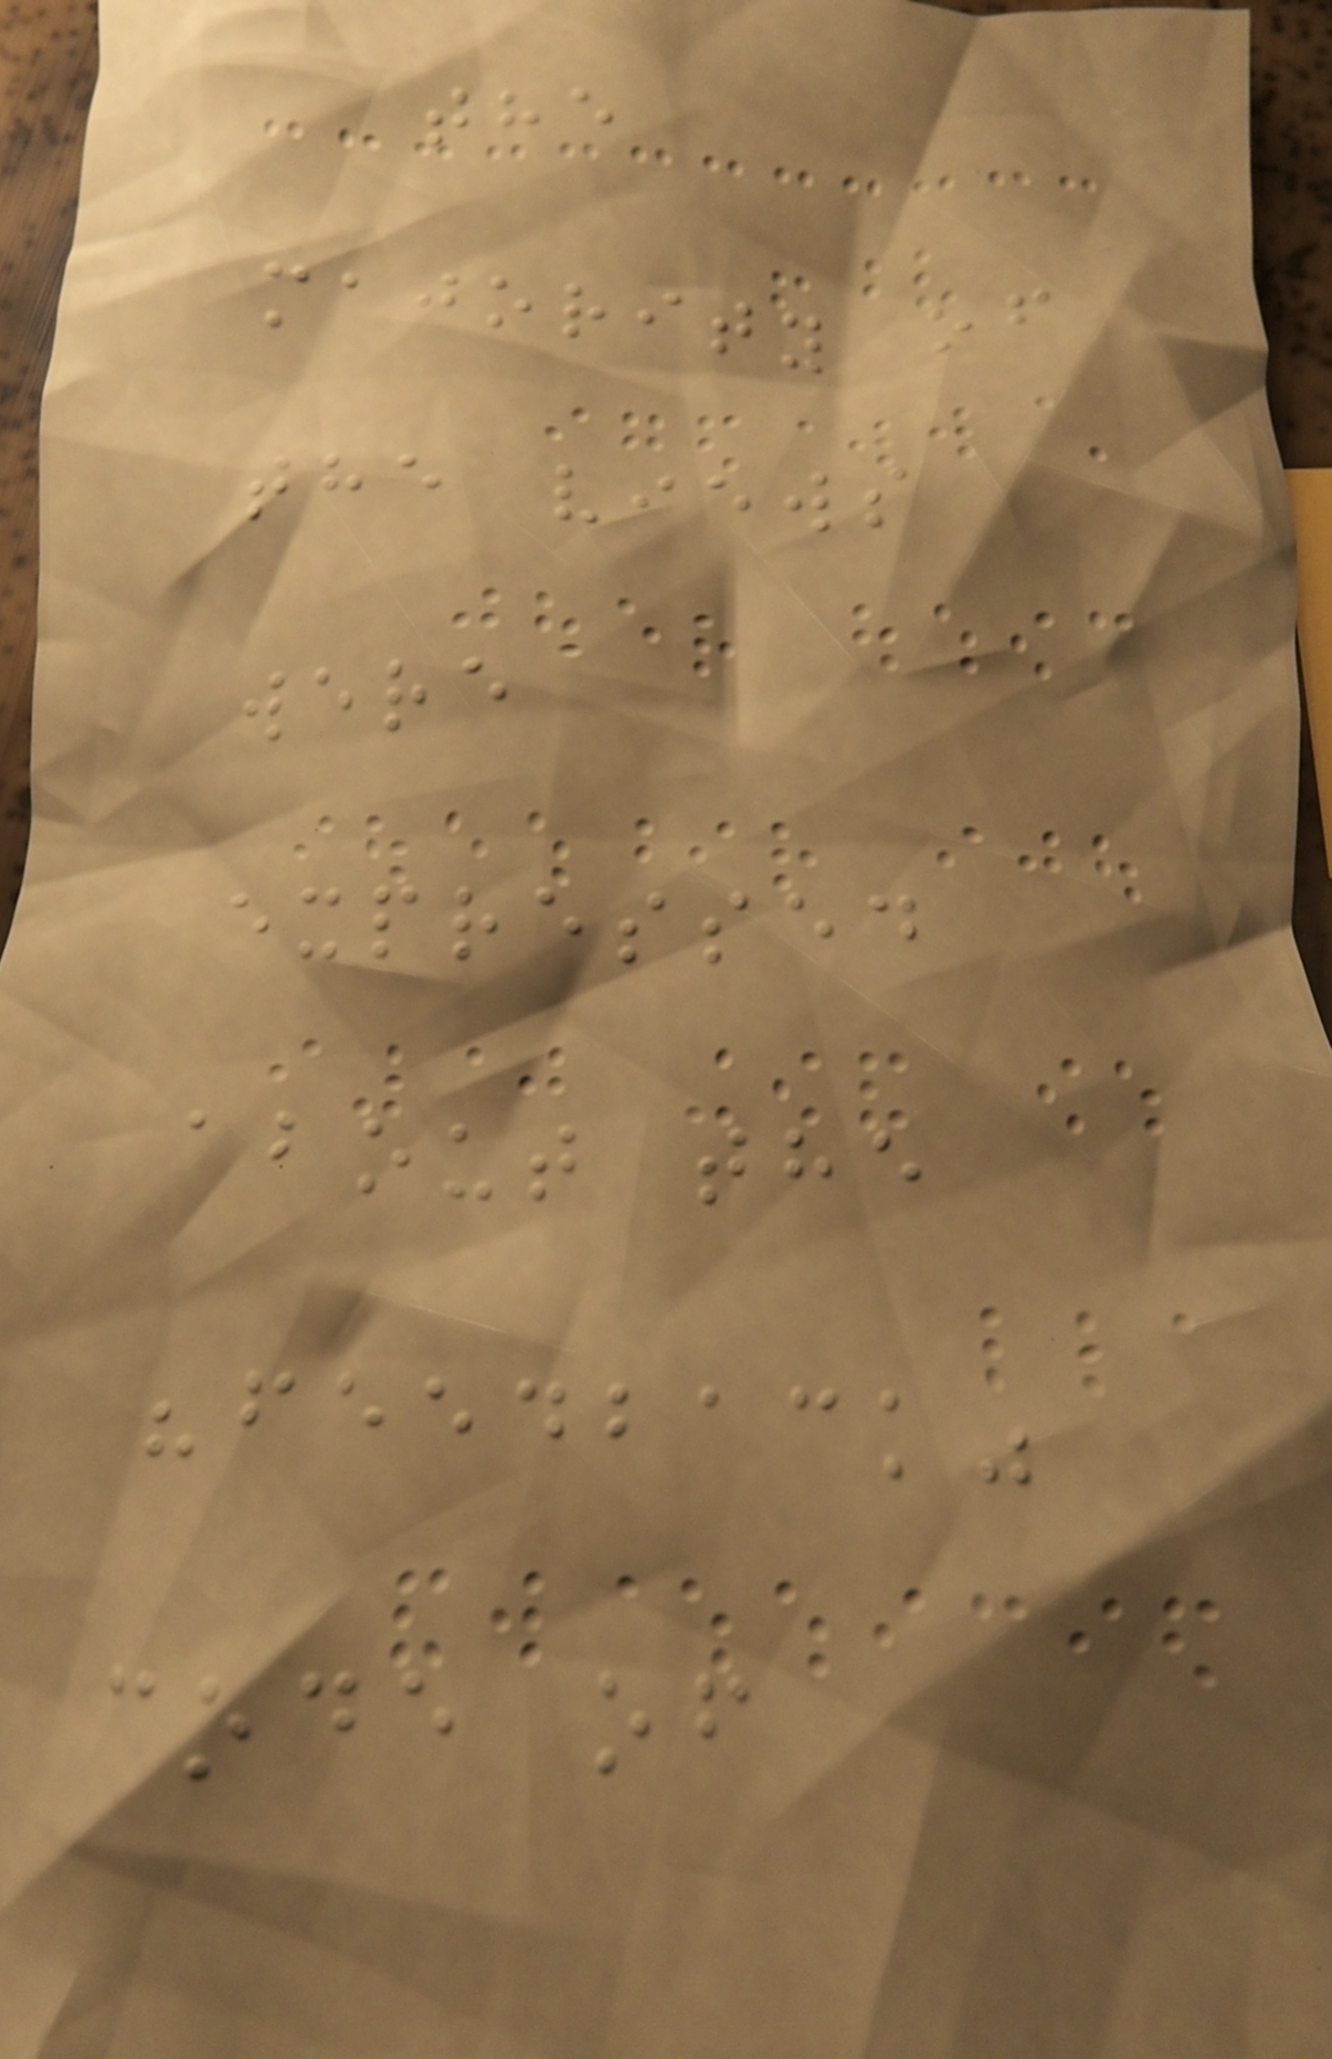the
majority of
the views
were
expressed
about the
"feedback"
code of
